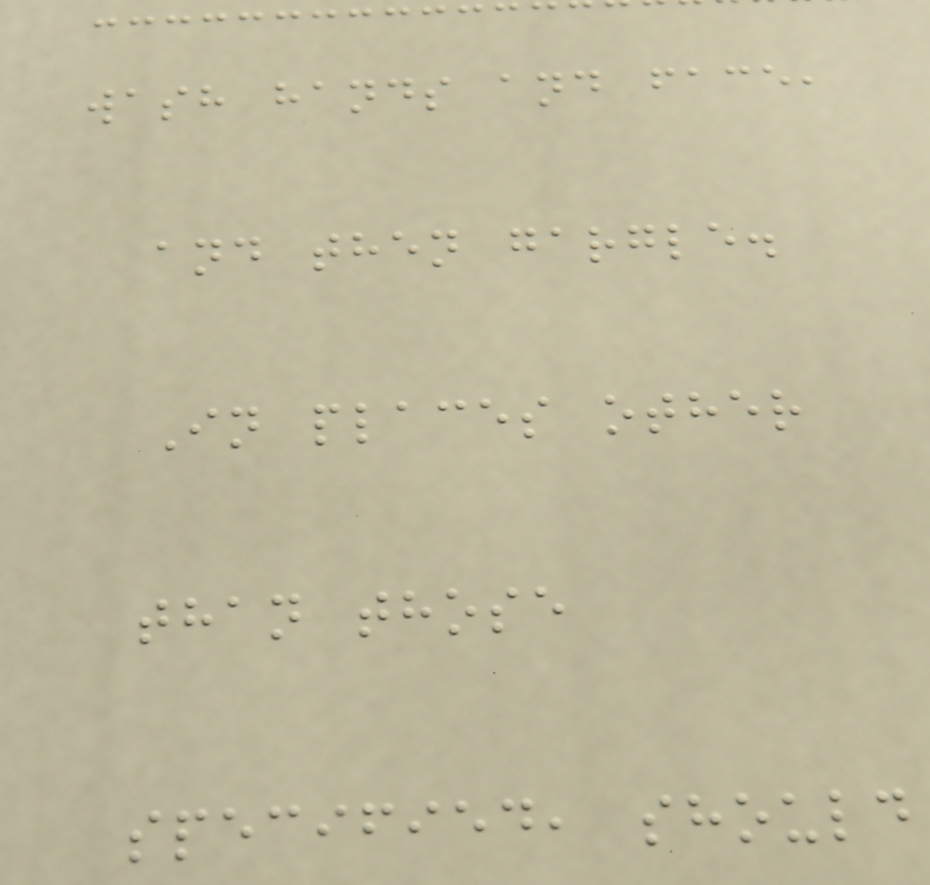wash hands and face,
and then gargle.
In places other
than those
specified, should
